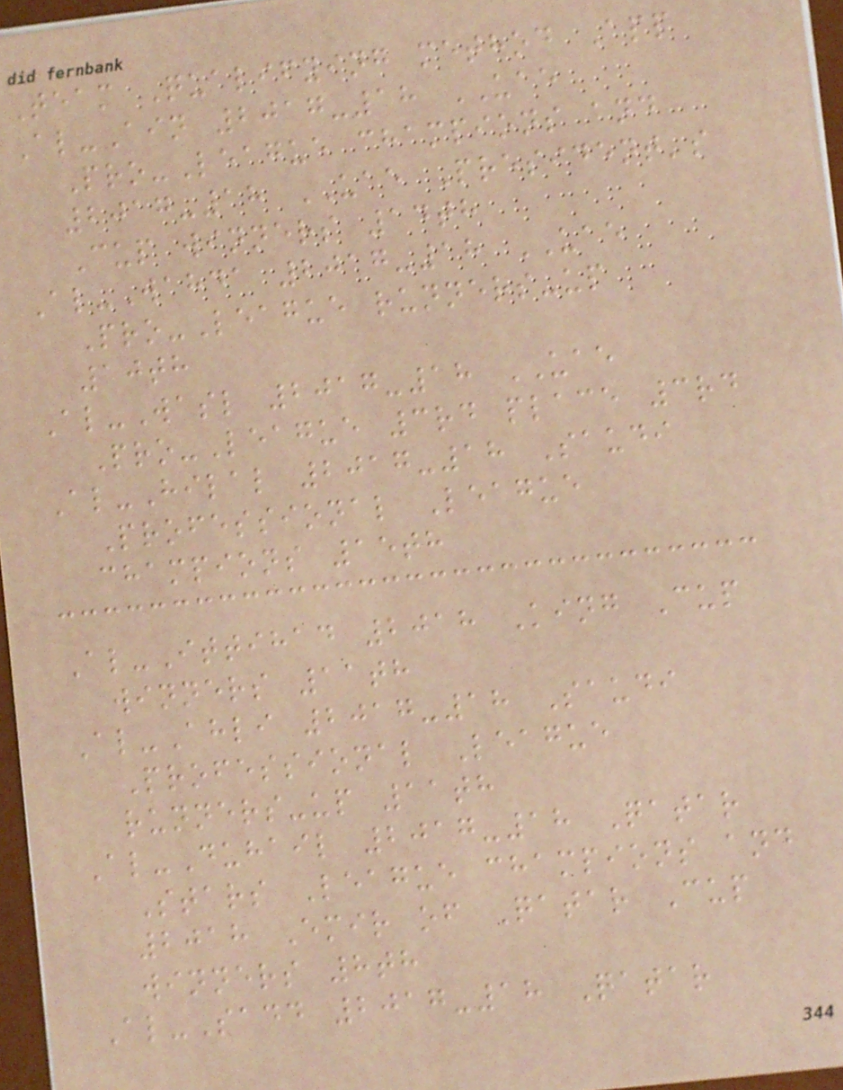Team Qualifying method App
Al-Ain 2017-18 UAE
Pro-League champions and
2017-18 UAE President's
Cup winners 14th
Al-Wahda 2017-18 UAE
Pro-League runners-up
10th
Al-Wasl 2017-18 UAE
Pro-League 3rd place 3rd
Al-Hilal 2017-18 Saudi
Professional League
champions 15th
Al-Ittihad 2018 King Cup
winners 11th
Al-Ahli 2017-18 Saudi
Professional League
runners-up 11th
Al-Duhail 2017-18 Qatar
Stars League champions and
2018 Emir of Qatar Cup
winners 8th
Al-Sadd 2017-18 Qatar
